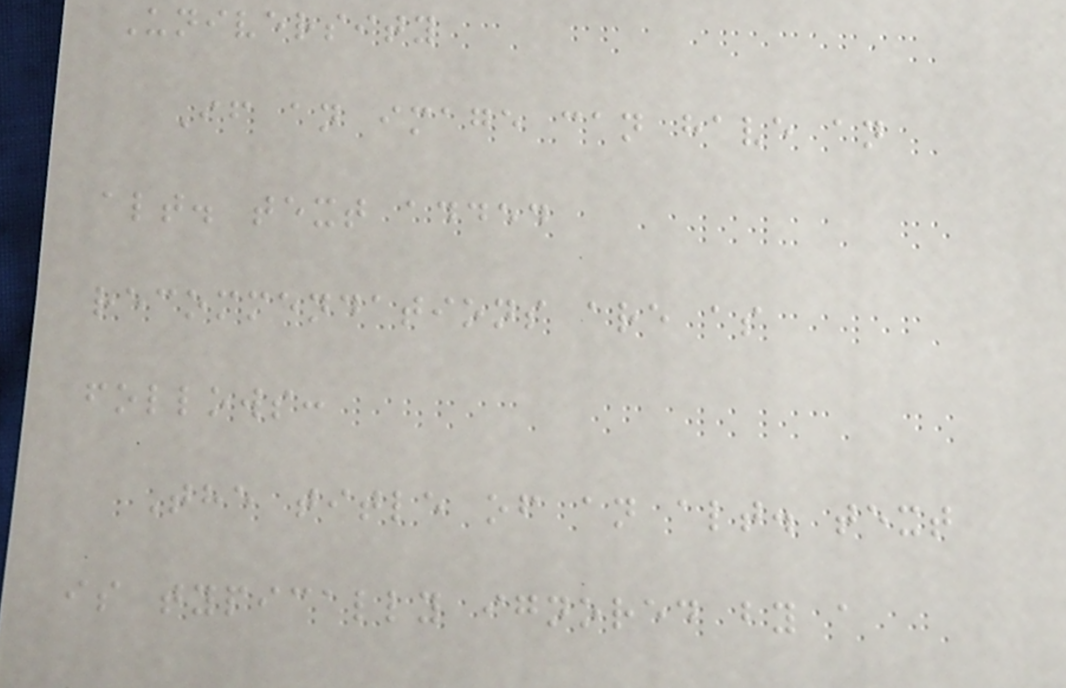University
If an image can have an
alt. text added
recommendations are as
follows:
The title of an alt. text
is typically ignored by a
